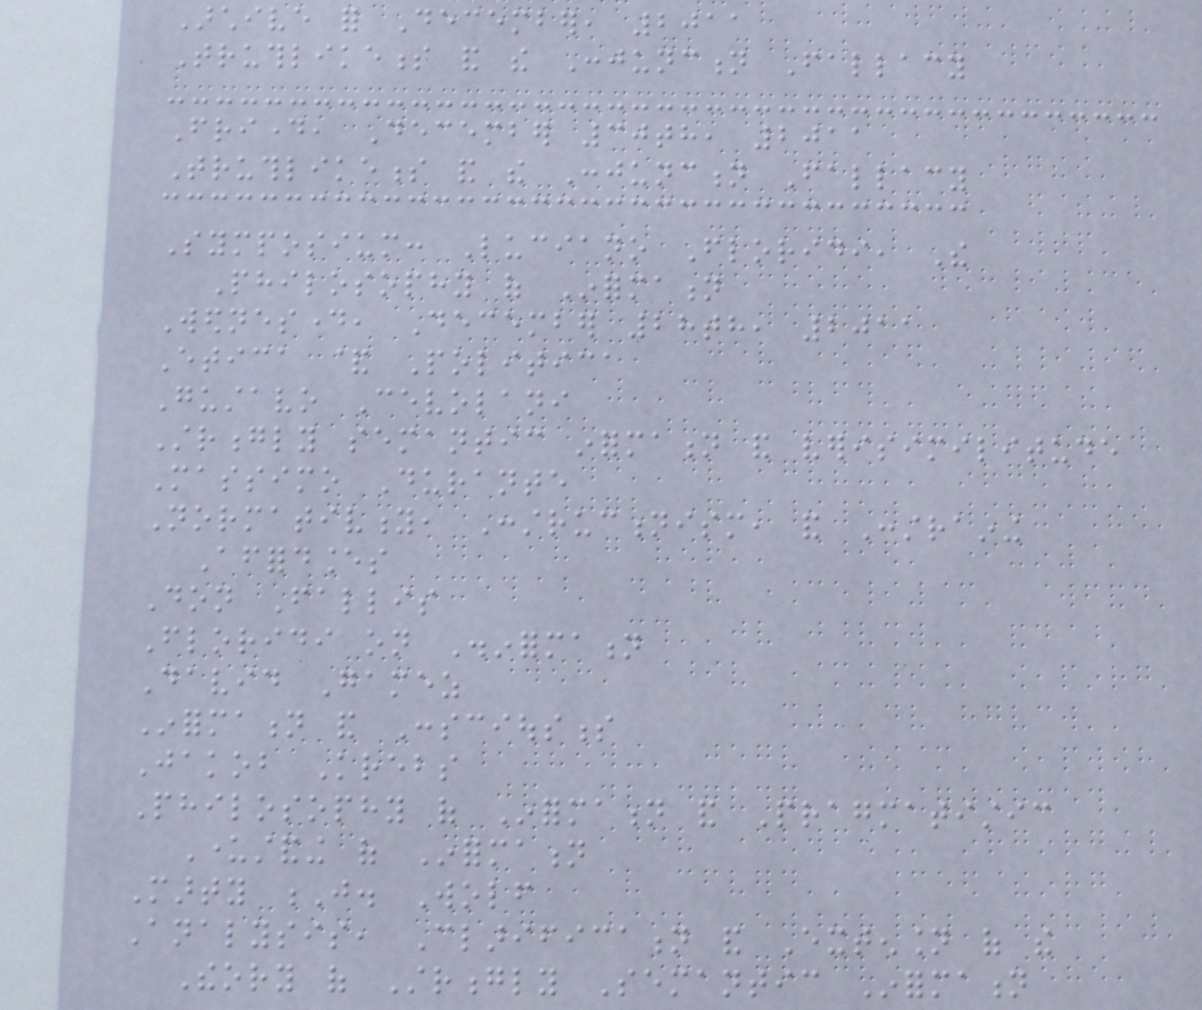Archive for December, 2011
Truthlikeness and the Conjunction Fallacy
Friday, December 30th, 2011
Truthlikeness and the Conjunction Fallacy
Symposium: Luciano Floridi, The
Philosophy of Information
Wednesday, December 28th, 2011
Etica & Politica
Gustavo Cevolani
Strongly semantic information and verisimilitude
Massimo Durante
Normativity, Constructionism, and Constraining
Affordances
Don Fallis
Floridi on Disinformation
David Gamez
Information and Consciousness
Jakob Krebs
Philosophy of Information and Pragmatistic
Understanding of Information
Marty J. Wolf
Analysis, Clarification and Extension of the
Theory of Strongly Semantic Information
